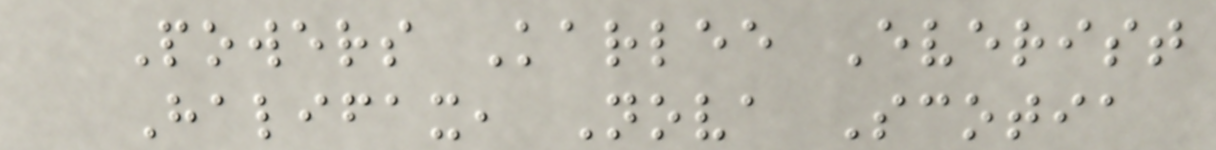Powers Karlee Everist
Halifax, Nova Scotia
